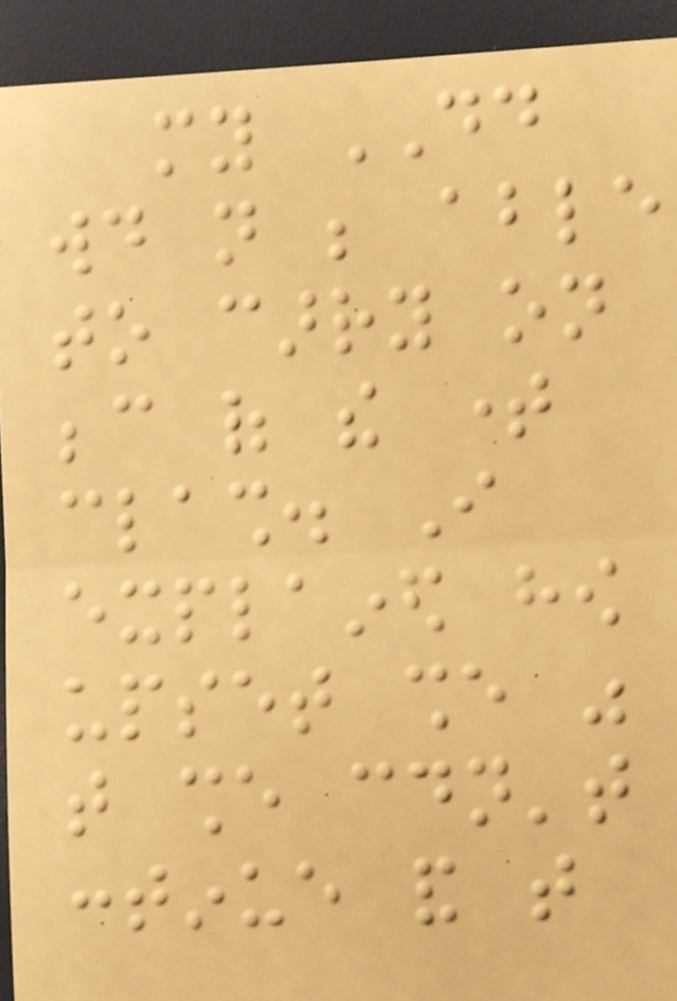my DD
would not be able
to carry on
because of the time
clash. I
explained how
upset she was
that she couldn't
continue and that
